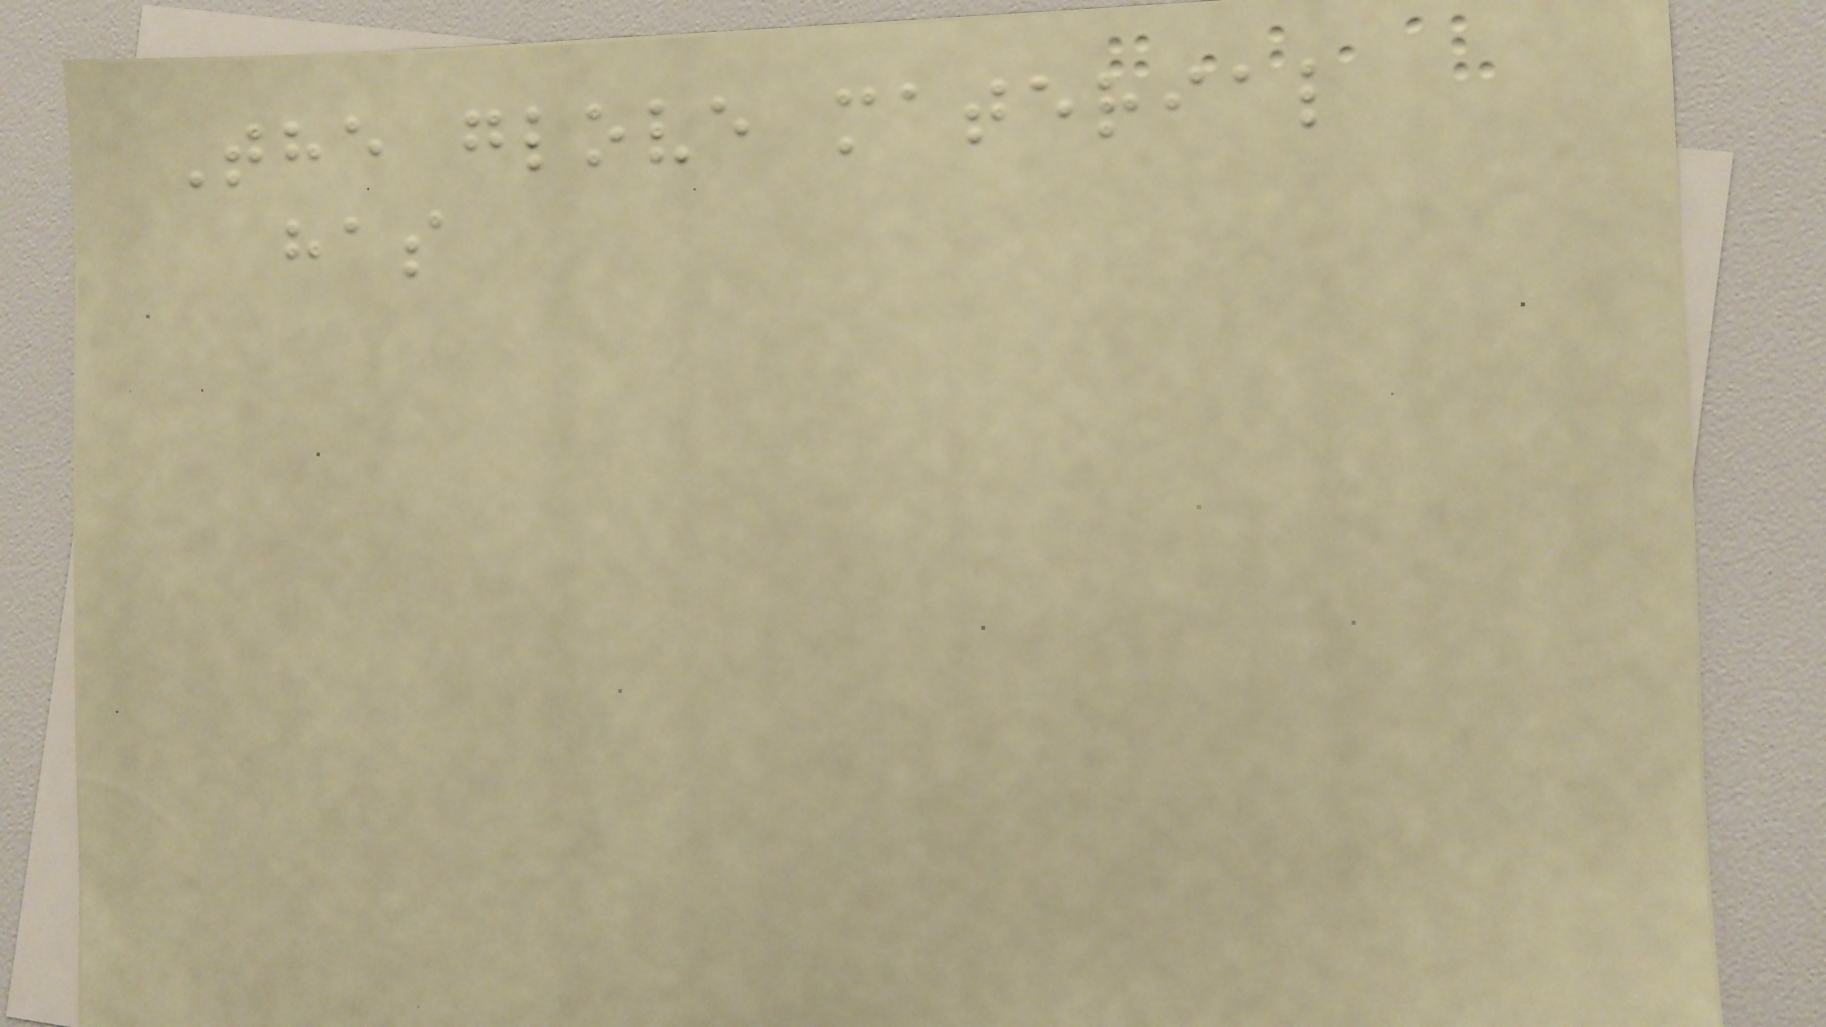The glove material
has
